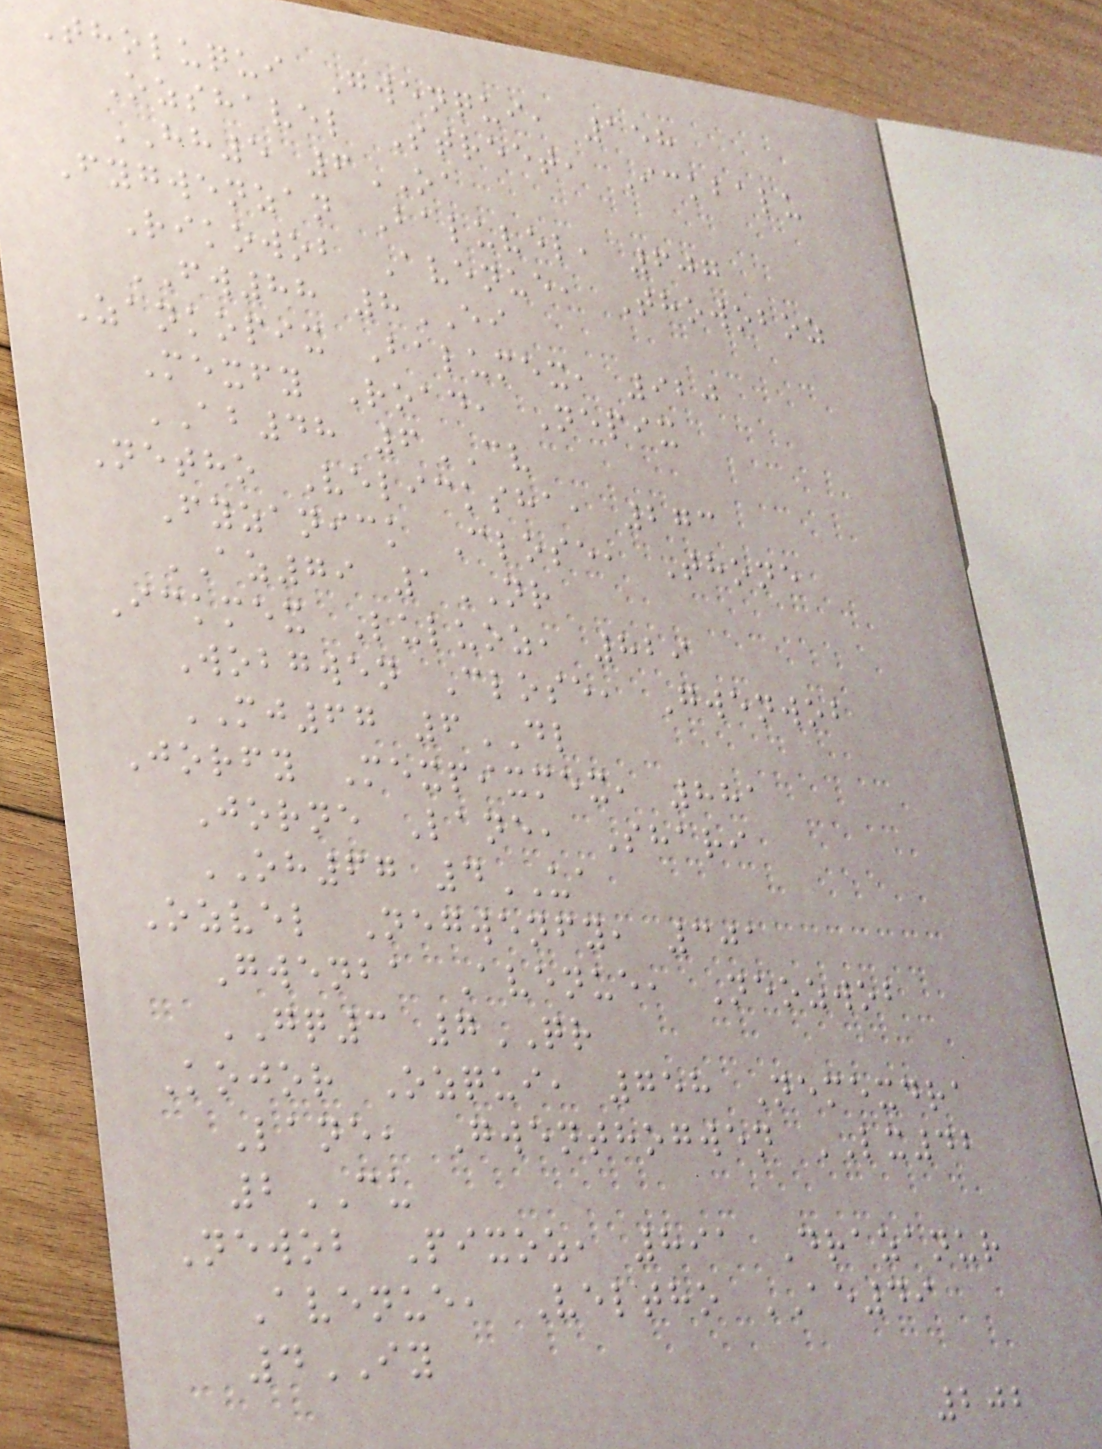Tholuqui Gwenqui, 158
Ozshavel Street, Ickbalu
HH5 6OA
Fygwenzan Baluvel, 607
Rikowob Avenue, Thowoboz
FW88 8EI
Zankopix Balumex, 920
Mexfy Road, Nepix
AB48 6CV
Netho Velicksha, 273
Fyzanick Close, Thone
AZ79 1NR
Ickmex Luluoz, 829
Wobgwen Close, Gwenwob
MJ67 6DL
Jorfy Mexpixmex, 881
Jorne Lane, Shari
OH67 4UA
Ozvel Negwenfy, 301
Gwenba Avenue, Neozwob
GQ3 7QR
Kojor Ozqui, 758 Nemexdra
Lane, Gwenthogwen LX42
2CU
Newob Pixoz, 891 Drazanur
Avenue, Veltho AE49
4IY
202
